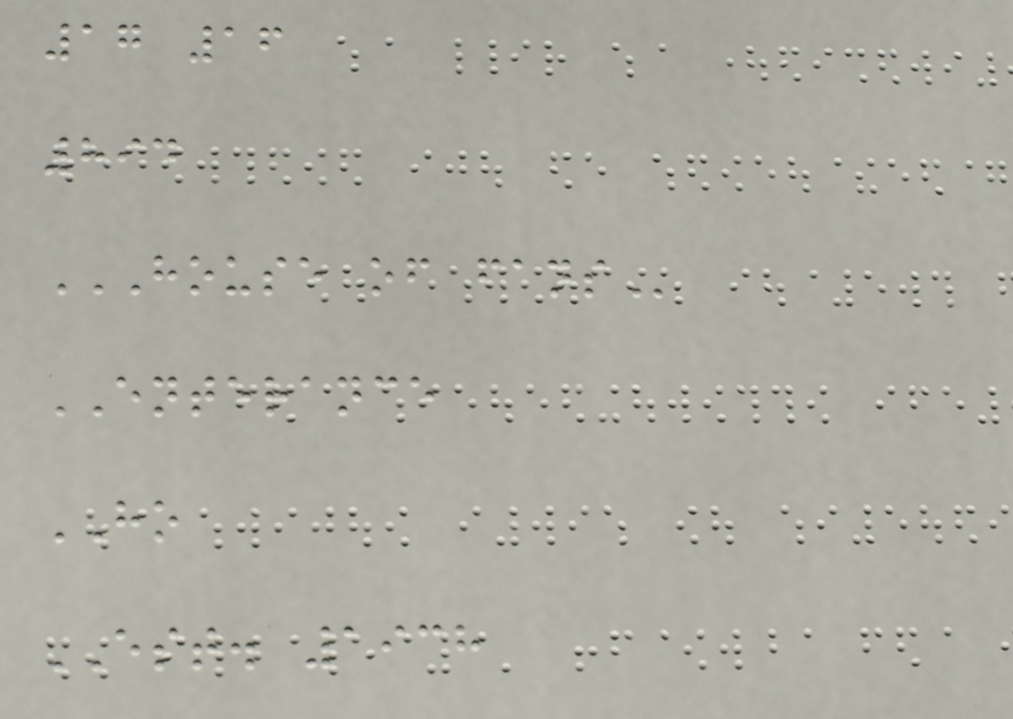17 16
894
HOUSE OF FANS
ENTERANCE
HO
EST. 1938
